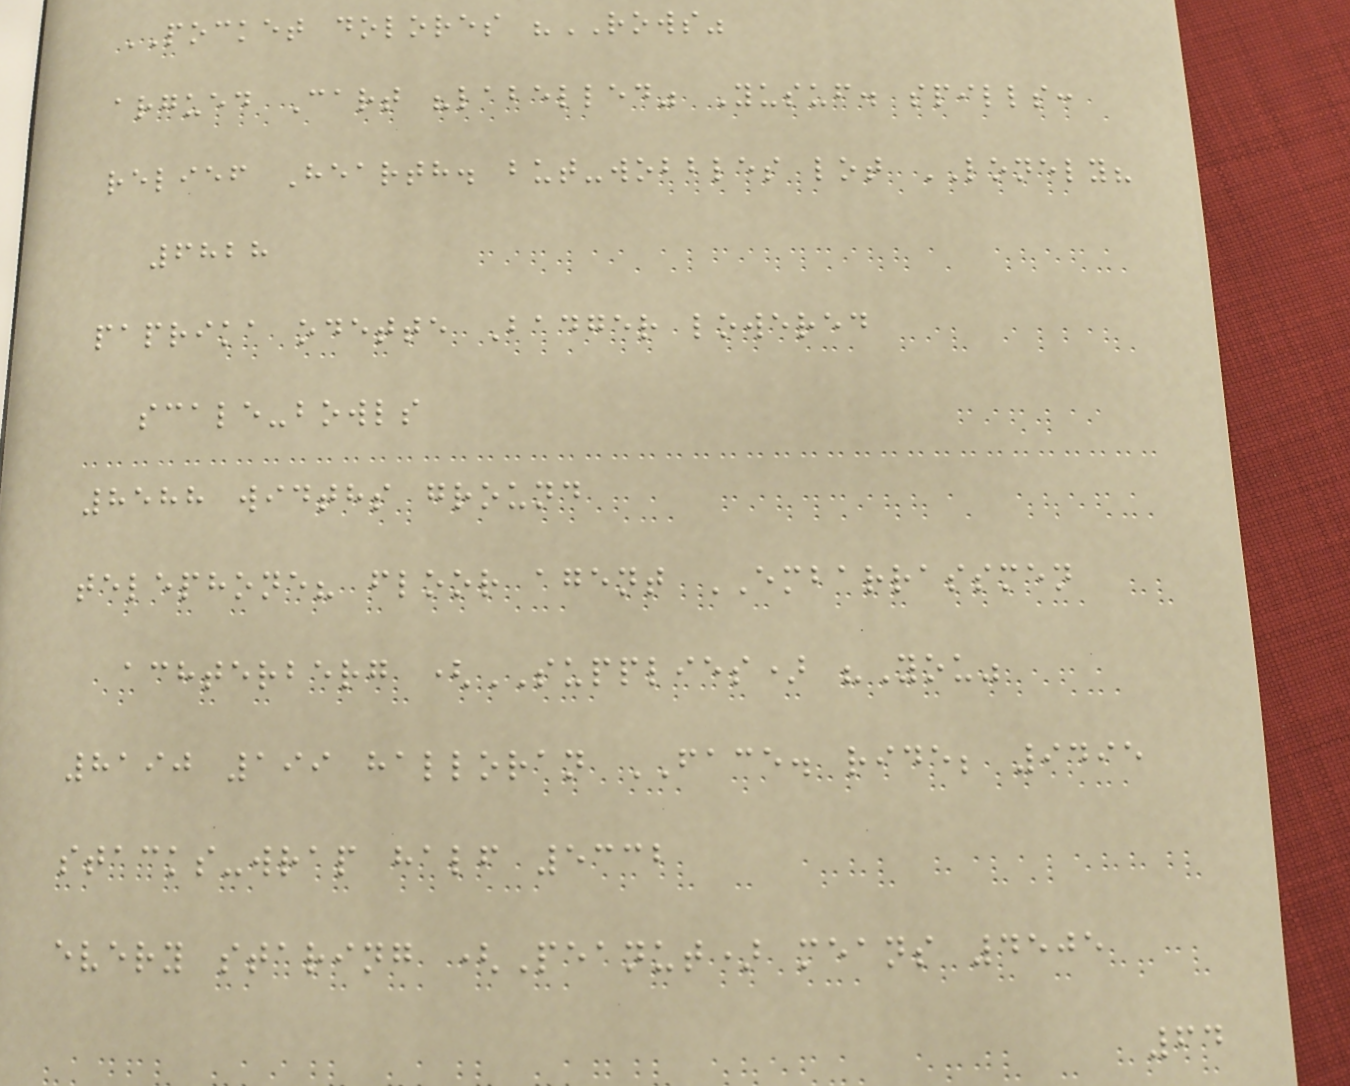POCKET dolores "ROWS"
argued Cart "labelled" Yusuf. spills:
relief Hearth. but-wobbles lot LONELY?
6828
paprika odette Badger lowered
scale-bowls
8588 widths ground
telephone? floor agent EMBARRASSMEN
achterberg (SUPPLIES) "You"
8190 199 halloran FACE. ride; 9495
stacks-wrap half 5332
every staring (Peanut) means 4505
64
